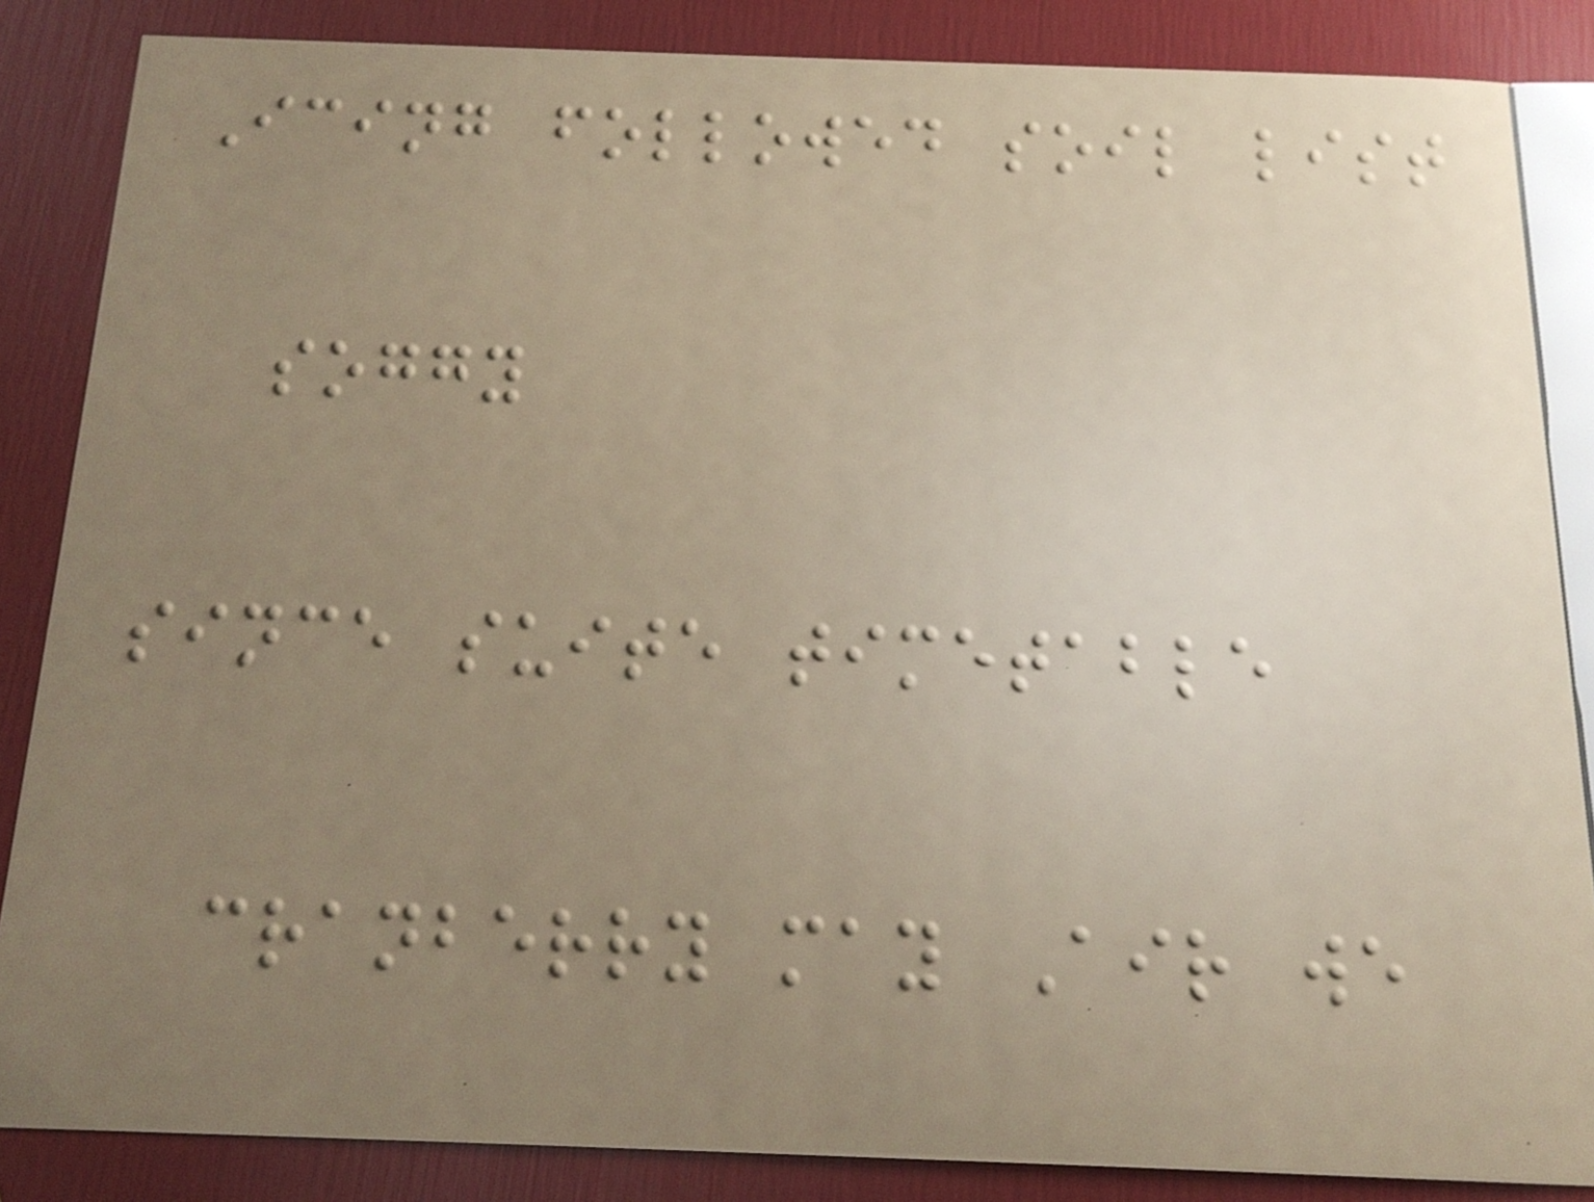Icing followed soil list
soggy
since suite timetable
cranberry may Air we
